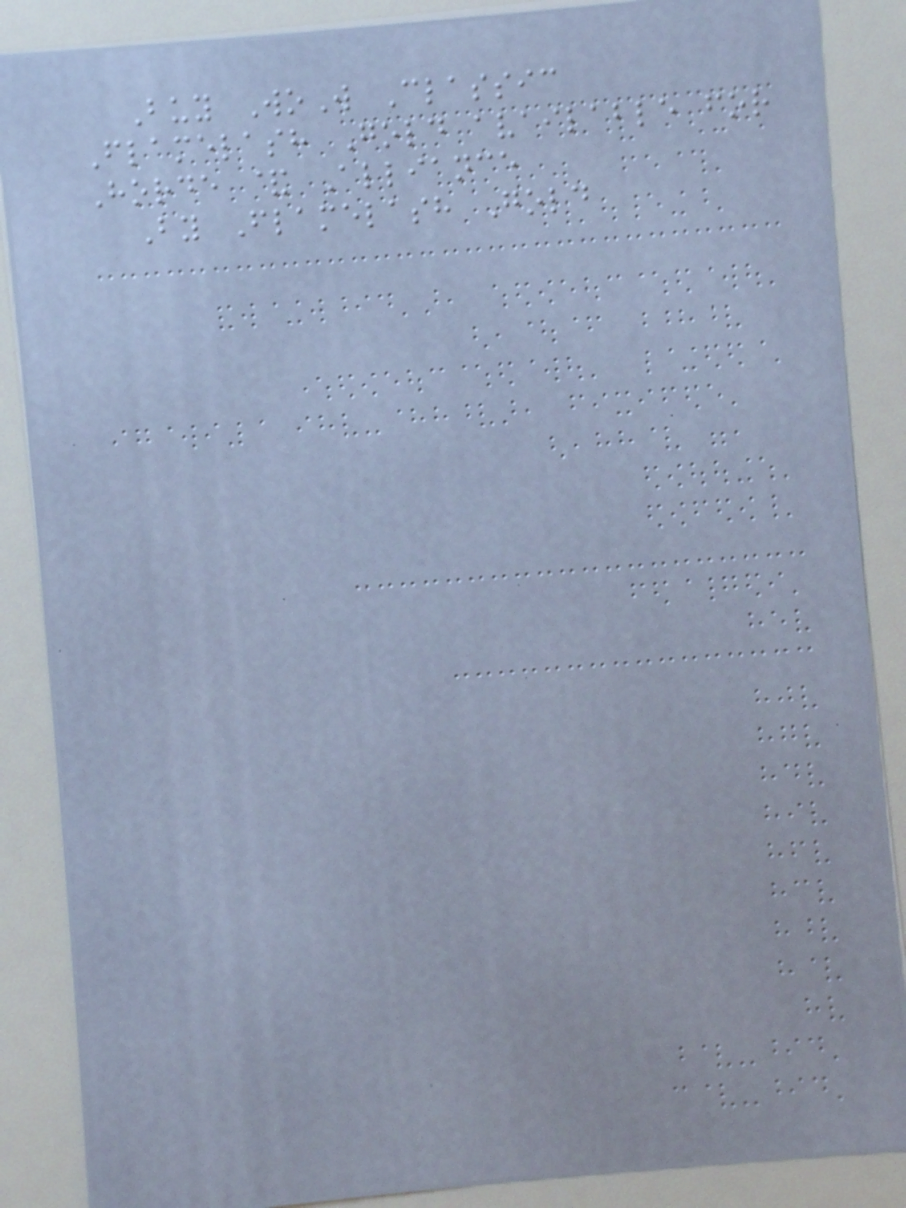Buy WoW Classic
Flamelash Gold available for
Horde & Alliance
By Flamelash Gold
